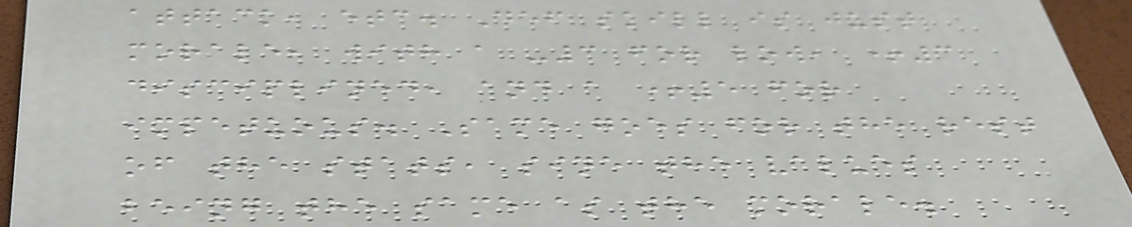attack, etc. Def skill is just
morale, with a -3 for low, +3
disciplined, and a +5 for
impetuous. Same goes for the rest
of the stats, sine the values
being the same as the morale.
